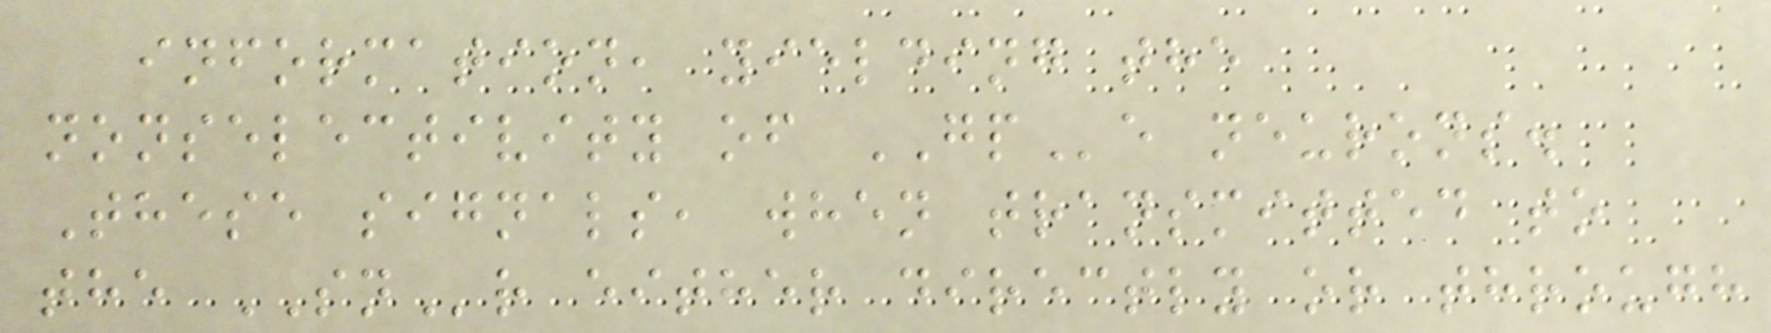information, yielding the
nonselectivity of GPe neurons.
These signals, when transmitted to
the SNr either directly or through
